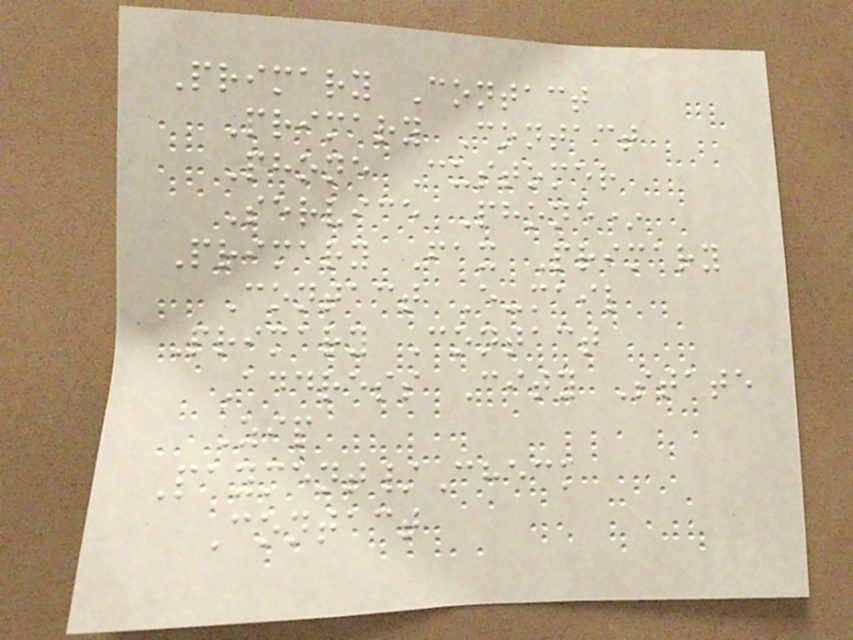Primary Contact
Primary Contact
Phone Customer
Service Phone*
Primary Fax Primary
Contact E-mail
Primary Contact
Address City State
Zip
Payment/Check
Contact
